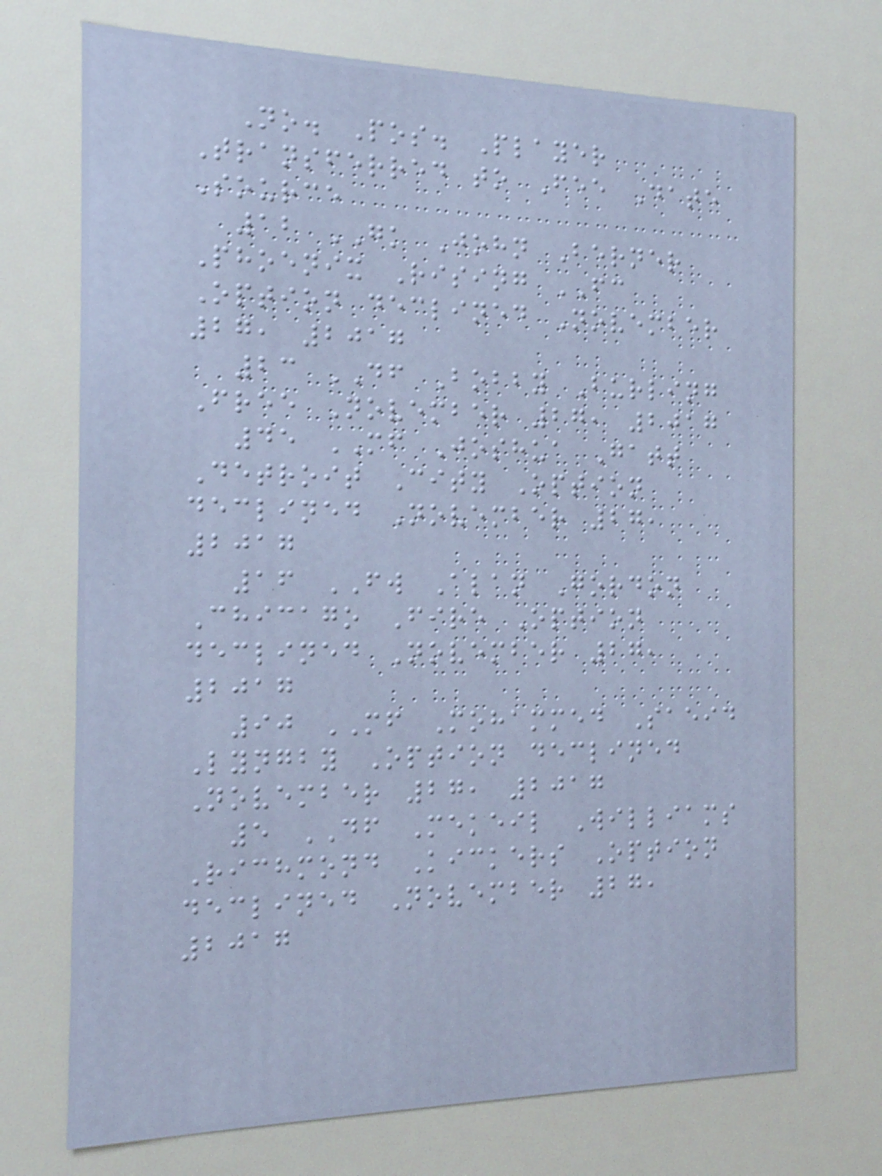No. Pos. Player
Transferred to Fee Date
Source
12 GK John Berner
Phoenix Rising FC
Option declined November
27, 2017
23 DF Bobby Burling
Free November 27, 2017
45 MF Joshua Gatt
Detroit City Option
declined November 27,
2017
16 FW Alan Gordon
Chicago Fire Option
declined November 27,
2017
90 MF Mohammed Saeid
Lyngby Option declined
November 27, 2017
5 DF Mekeil Williams
Richmond Kickers Option
declined November 27,
2017
